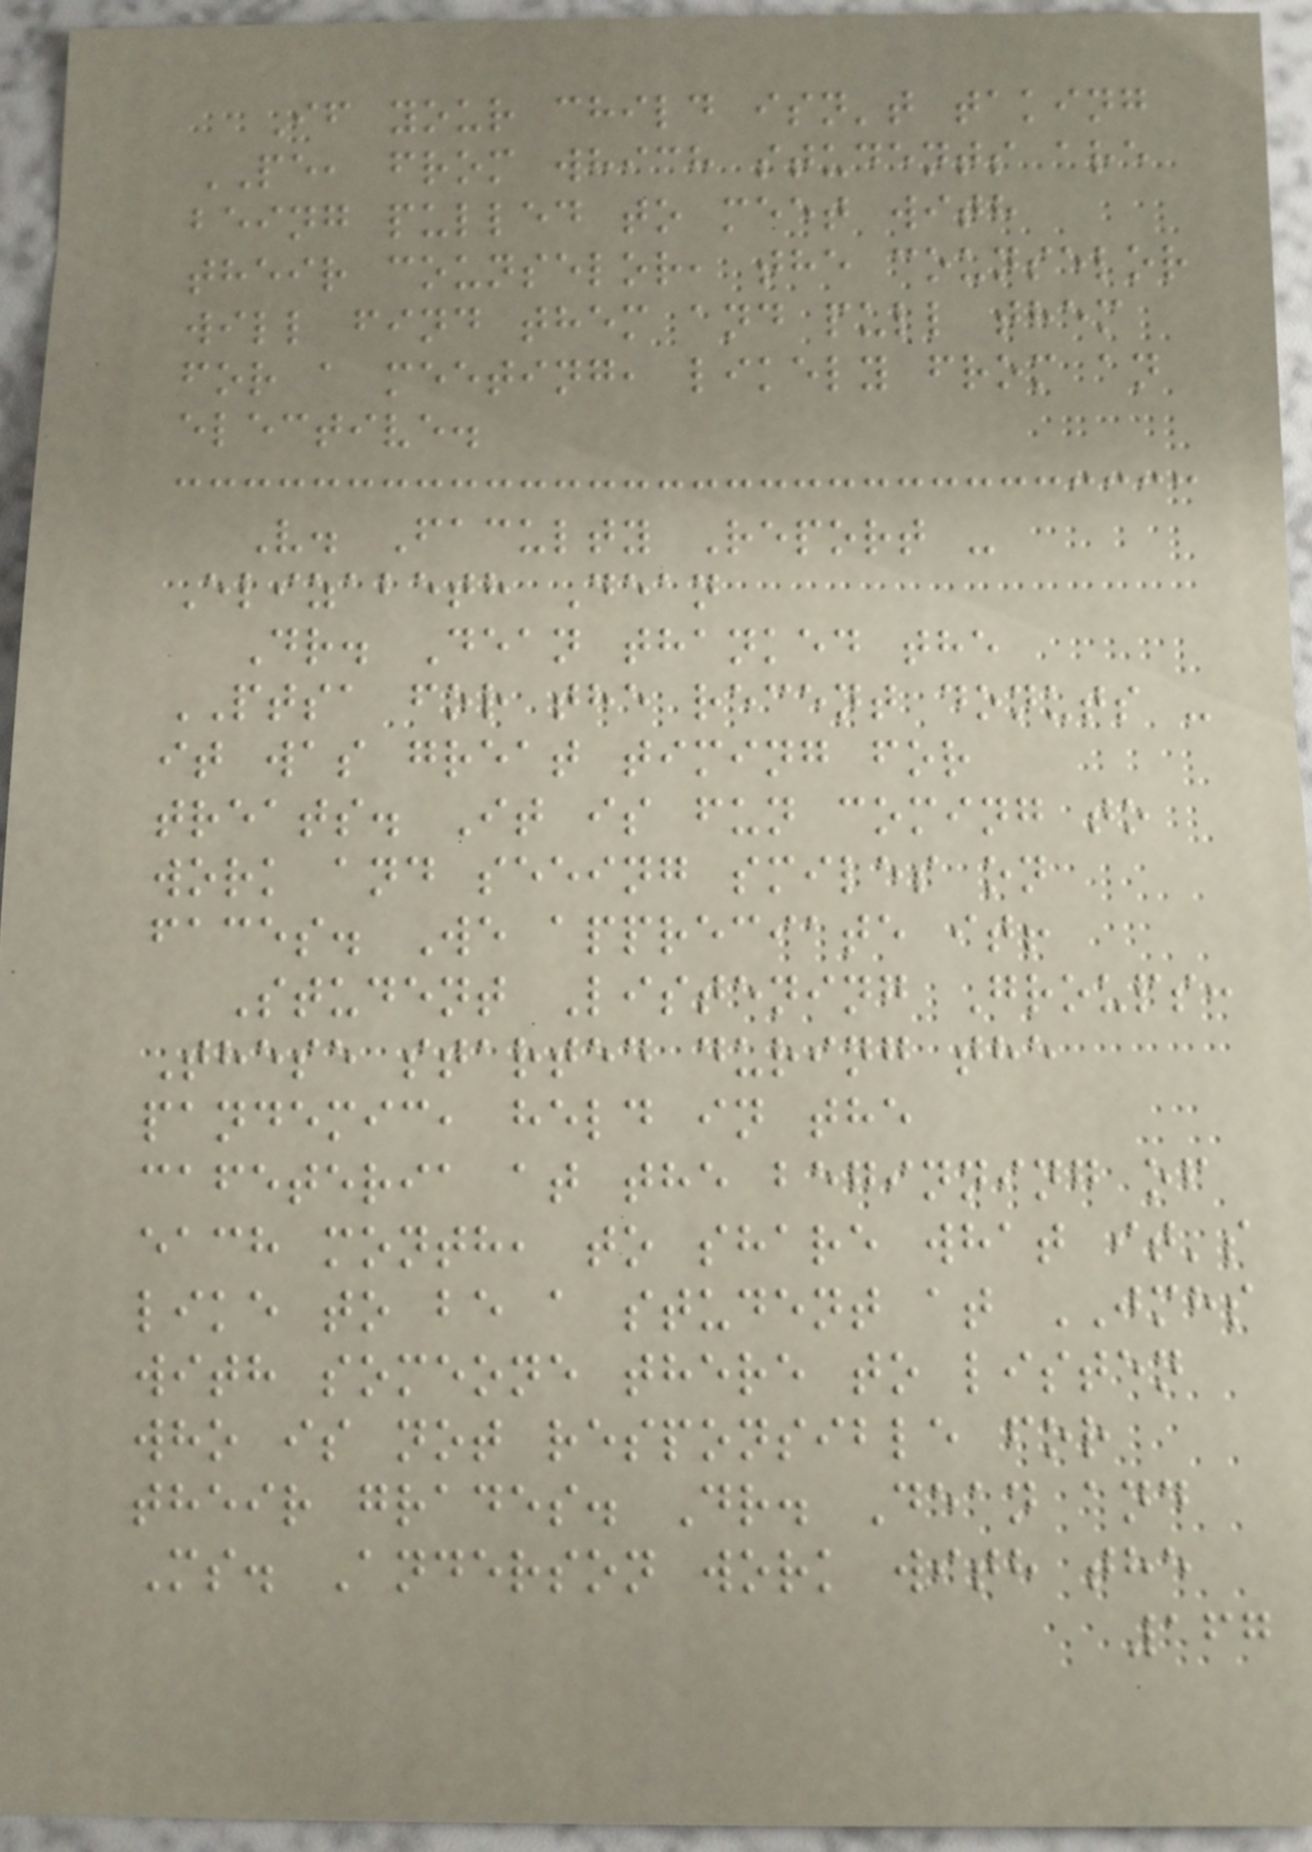If your child isn't taking
PE, from which students are
being pulled to meet with
their counselor, the counselor
will find them and pull them
for a meeting, likely from an
elective.
V. Faculty Report -
Elizabeth Dean
Dr. Dean thanked the
PTSA for the recent donuts -
it was great timing for
treats. It is fun coming to
work and seeing smiles on
faces. We appreciate it!
Student Listening Groups:
These started during the
pandemic, held in the
cafeteria at the beginning of
each month, to share what it's
like to be a student at JMHS
with someone there to listen
who is not responsible for
their grades. Dr. Dean and
Ms. Anderson work with the
167
